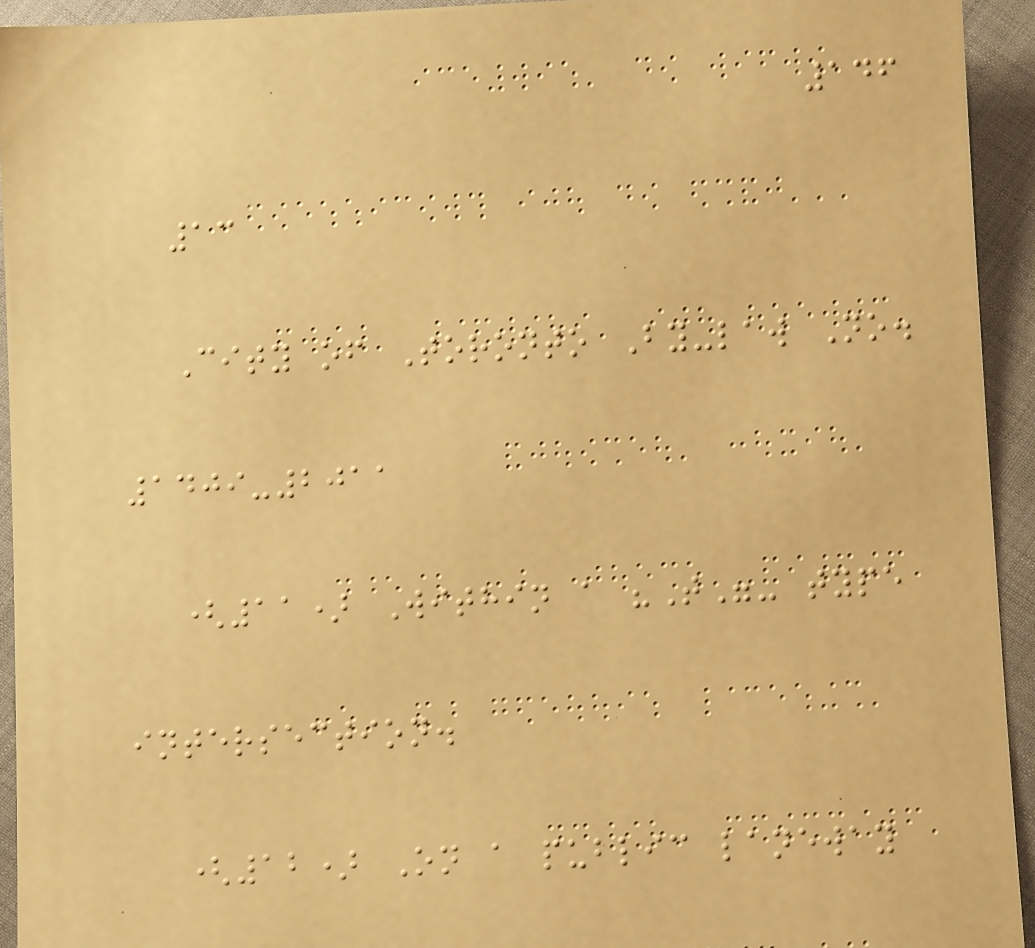146
13
City of Toronto By-law No.
1409-2011
(11) Within a "T"- type
intersection.
(12) On a public laneway
